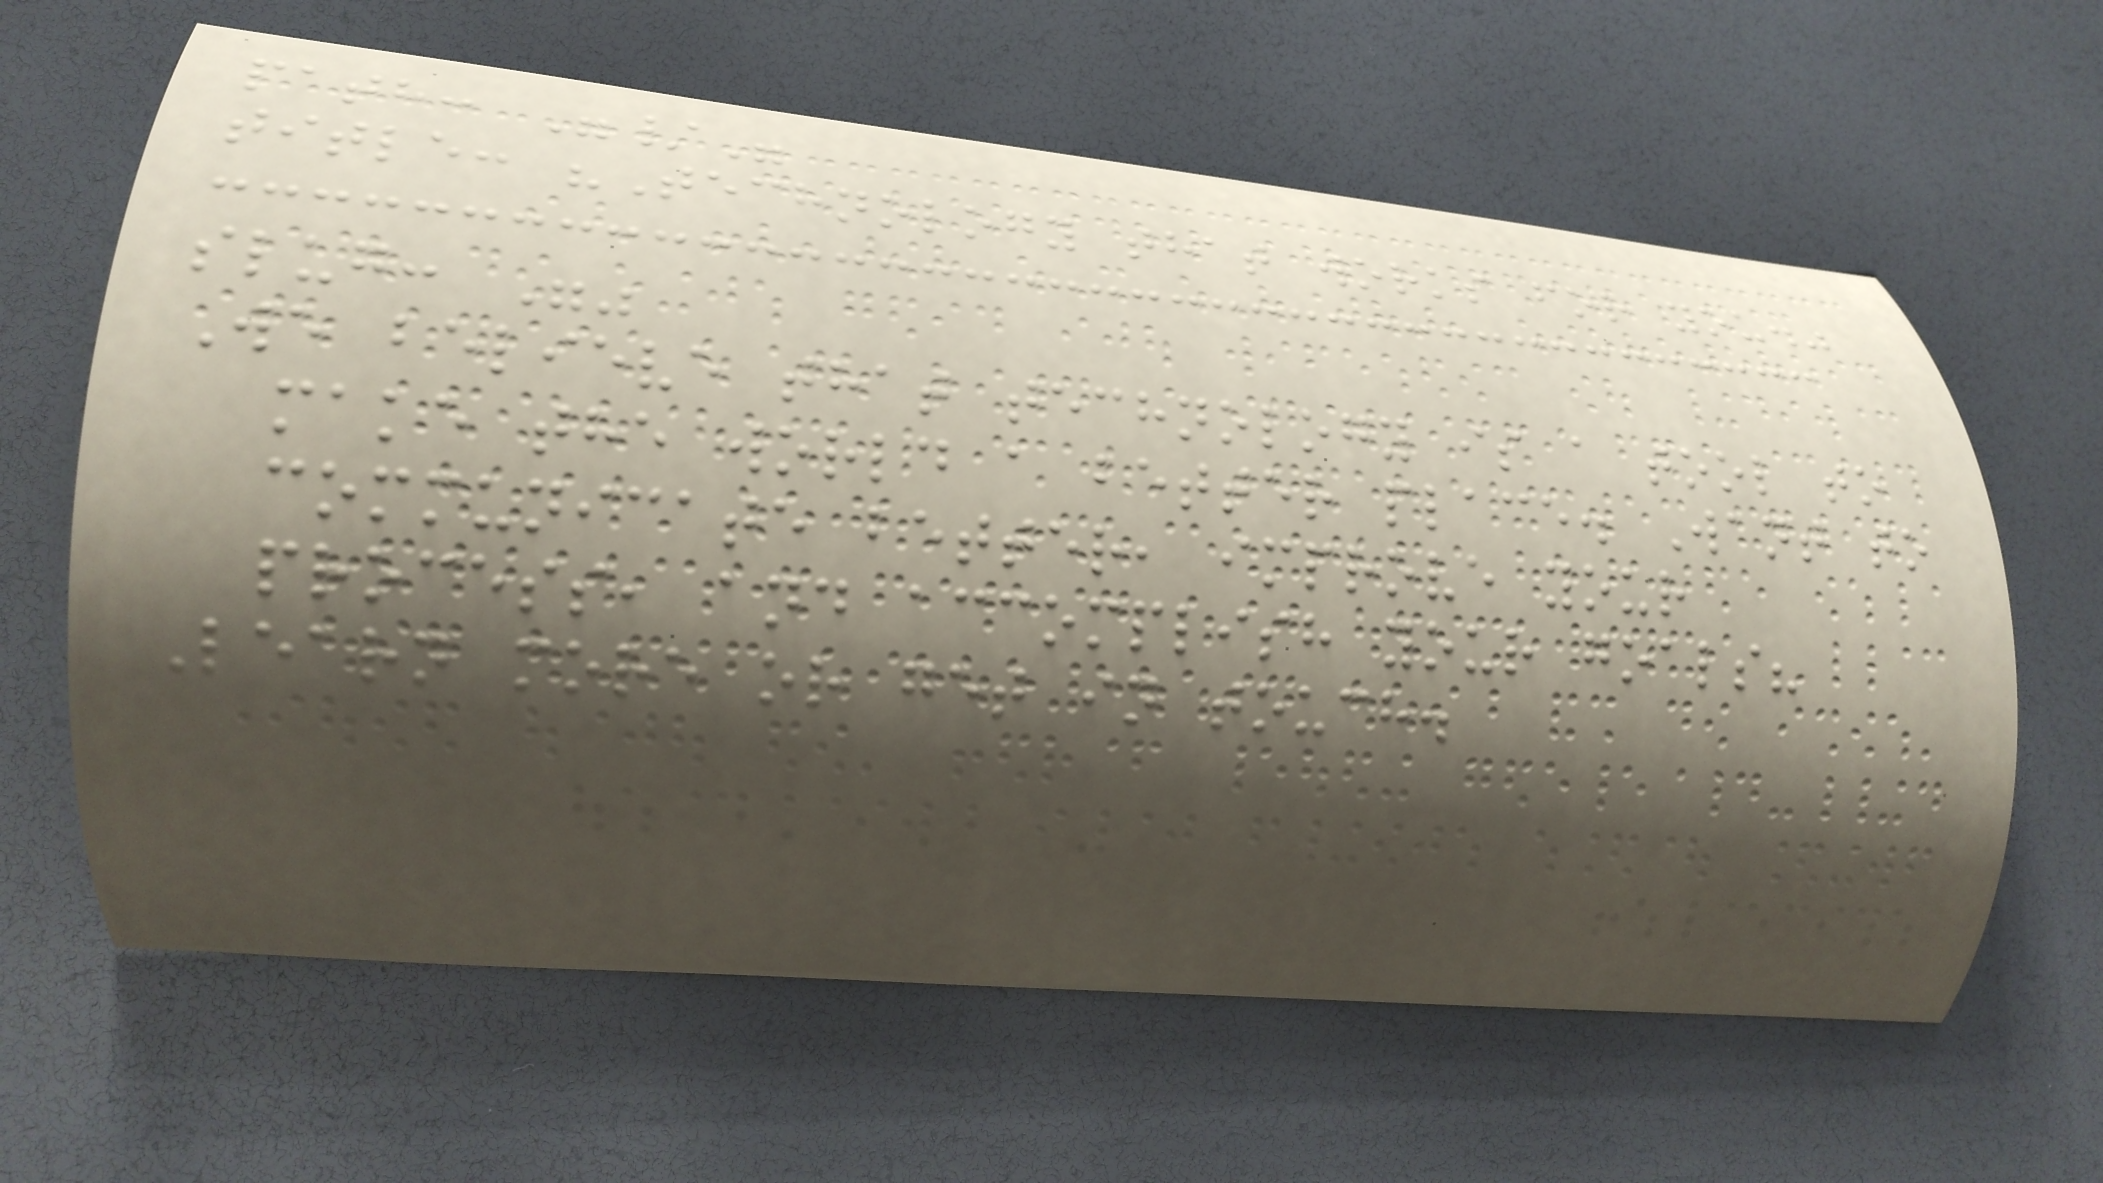path: "/"
title: "Technology that works for you."
slug: ""
We believe that technology is a tool to
make the world a better place. Want to
communicate better, improve your
process, and accomplish your goals?
Learn more or get in touch.
